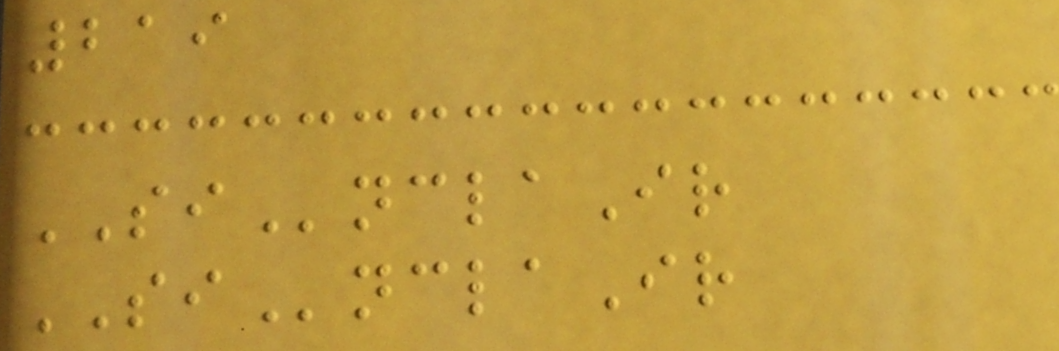219
SInclaIr
SInclaIr
